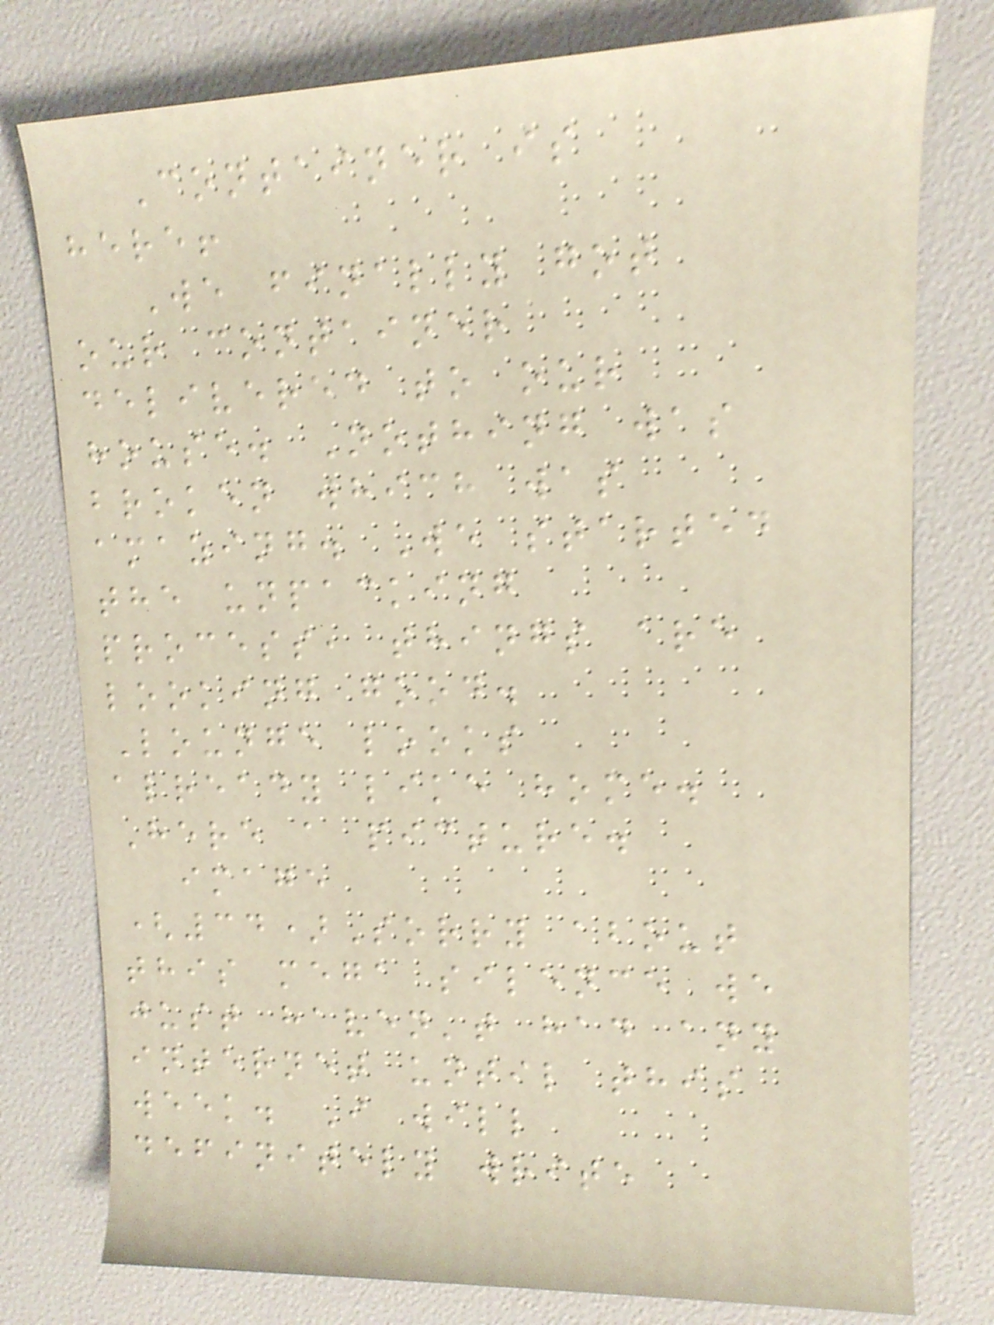Container is
here!
We finally got
our container
delivered to our
house. Nothing was
broken which was
amazing. We started
the unpacking
process, things are
looking good.
Lounge looks
already like home.
Here a picture.
image
(34)Sorry about
this mega silence we
just haven't had any
internet until this
week. I will
definitely write
